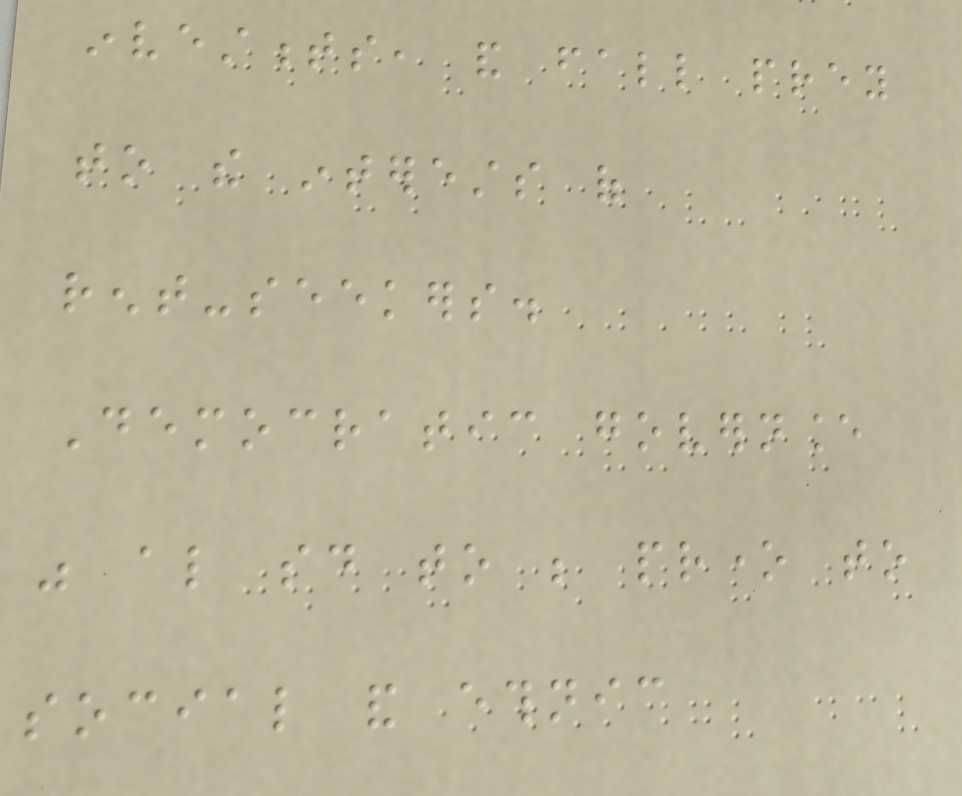investments, and fall prey
to the interests of
rent-seekers.
Democratic governance
was also said to be prone to
social and ethnic
